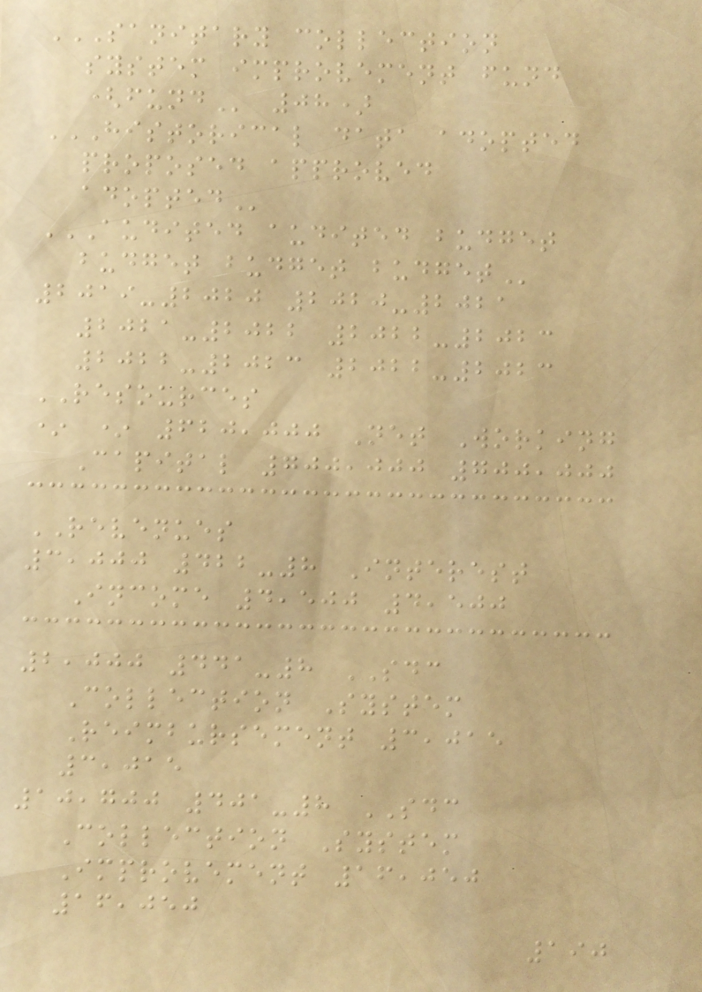SANITARY COLLECTION
SYSTEM IMPROVEMENT FUND
(FUND 08)
HISTORICAL DATA ADOPTED
PROPOSED APPROVED
ADOPTED
AUDITED AUDITED BUDGET
BUDGET BUDGET BUDGET
2019-2020 2020-2021
2021-2022 2022-2023
2022-2023 2022-2023
RESOURCES
* * 620,000 Net Working
Capital 700,000 700,000
REVENUES
3,000 422-8 Interest
Income 4,500 4,500
2,000 441-8 SDC
Collection System
Reimbursement 3,015
3,015
10,700 401-8 SDC
Collection System
Improvement 16,050
16,050
190
